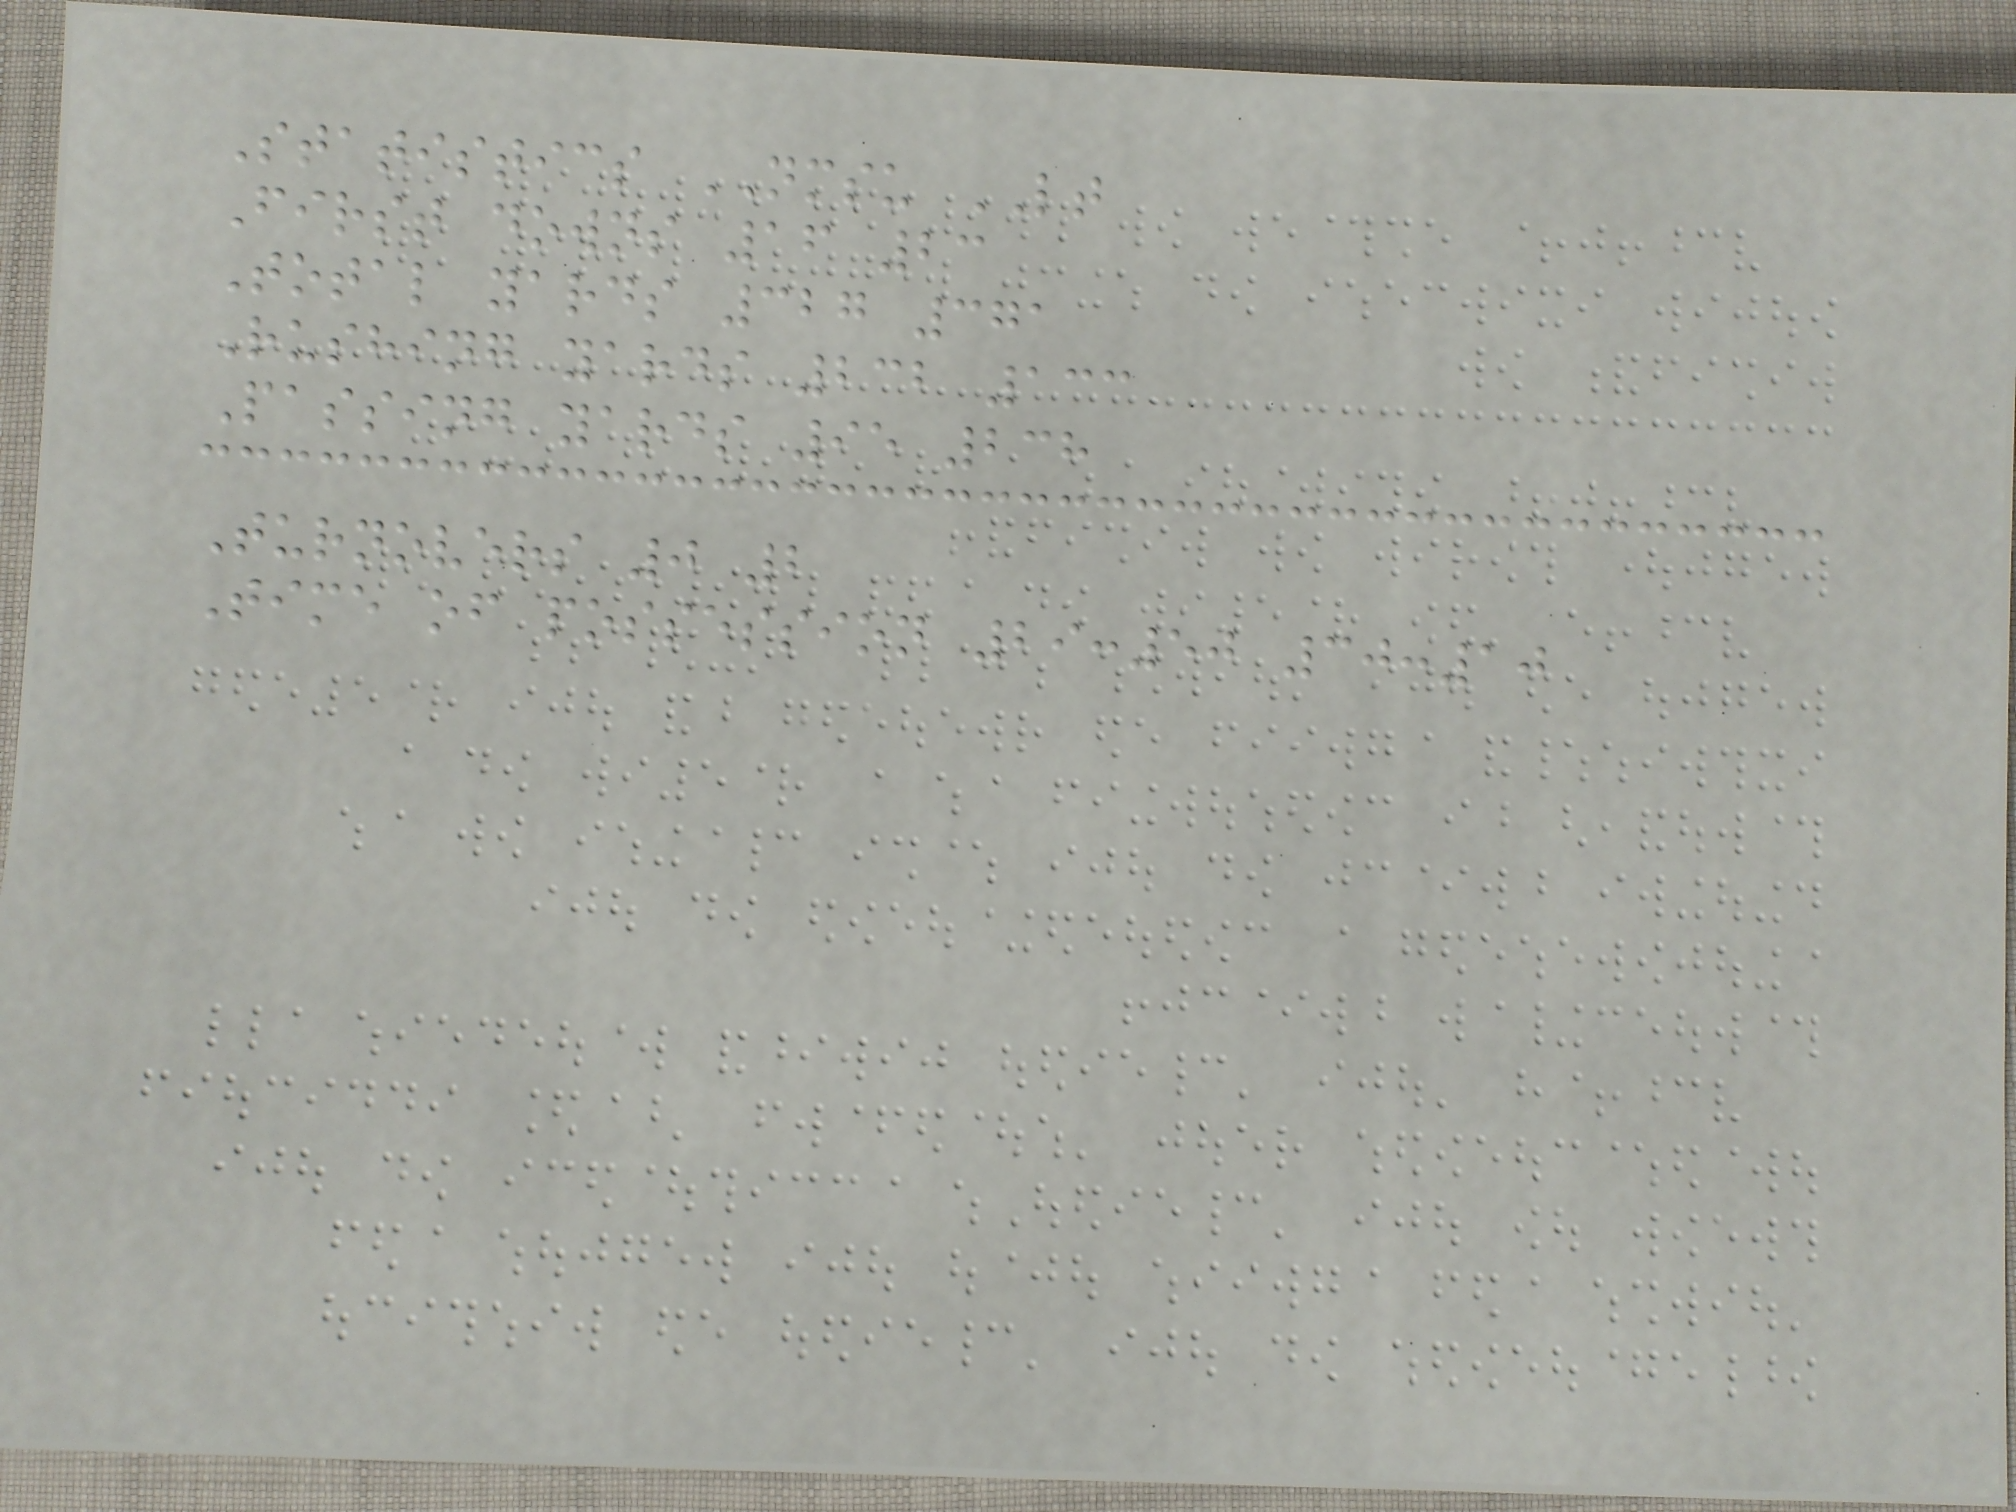Statistics NMSU LT
First downs 16 23
Total yards 327 371
Rushing yards 232 133
Passing yards 95 238
Turnovers 0 2
Time of possession 29:50 30:10
